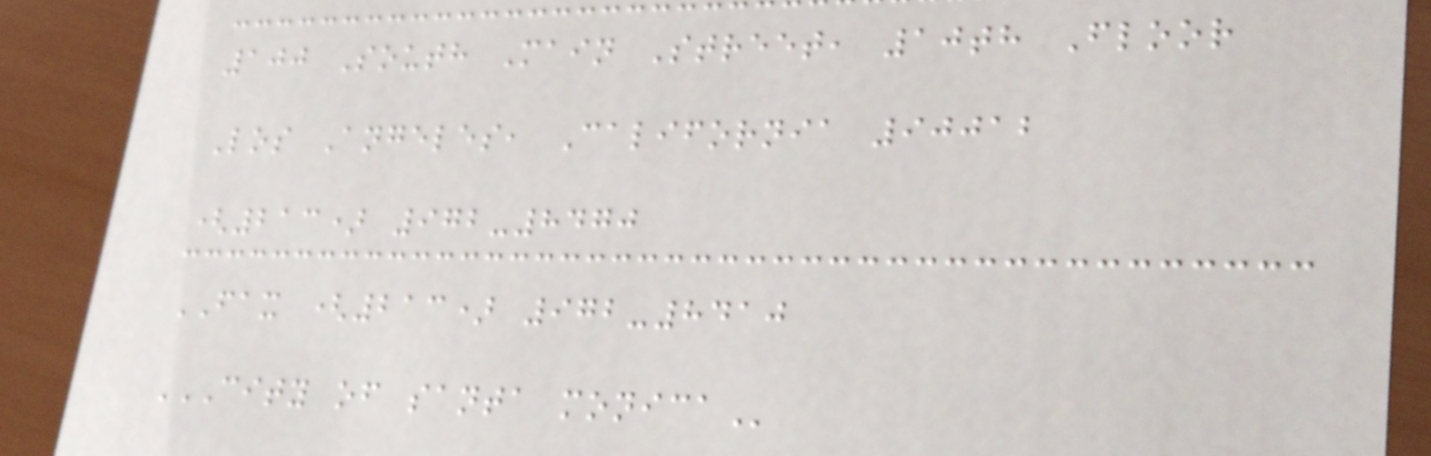100 South Main Street, 10th Floor
Los Angeles, California 90012
(213) 972-8470
FAX (213) 972-8410
CITY OF SANTA MONICA
